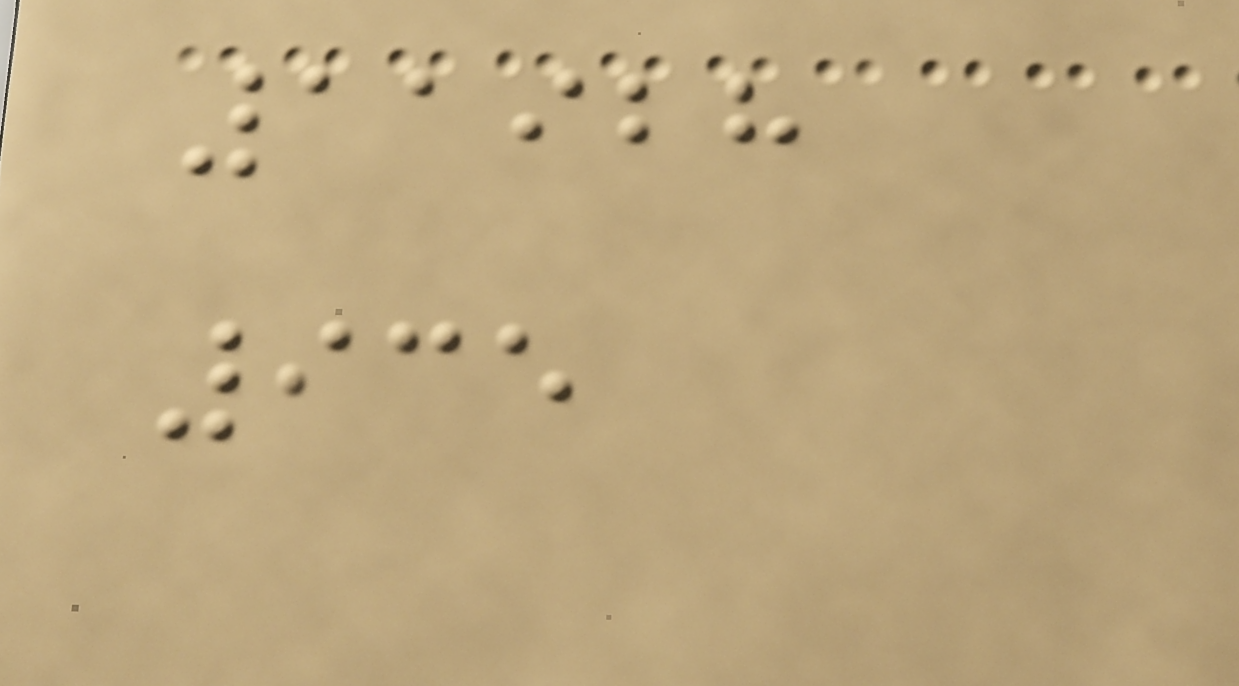11928
935
